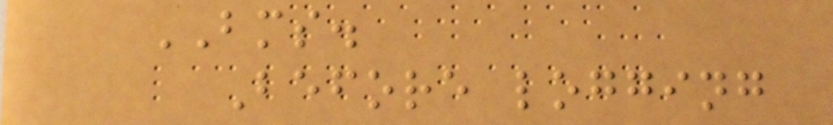BMS.
Before logging
